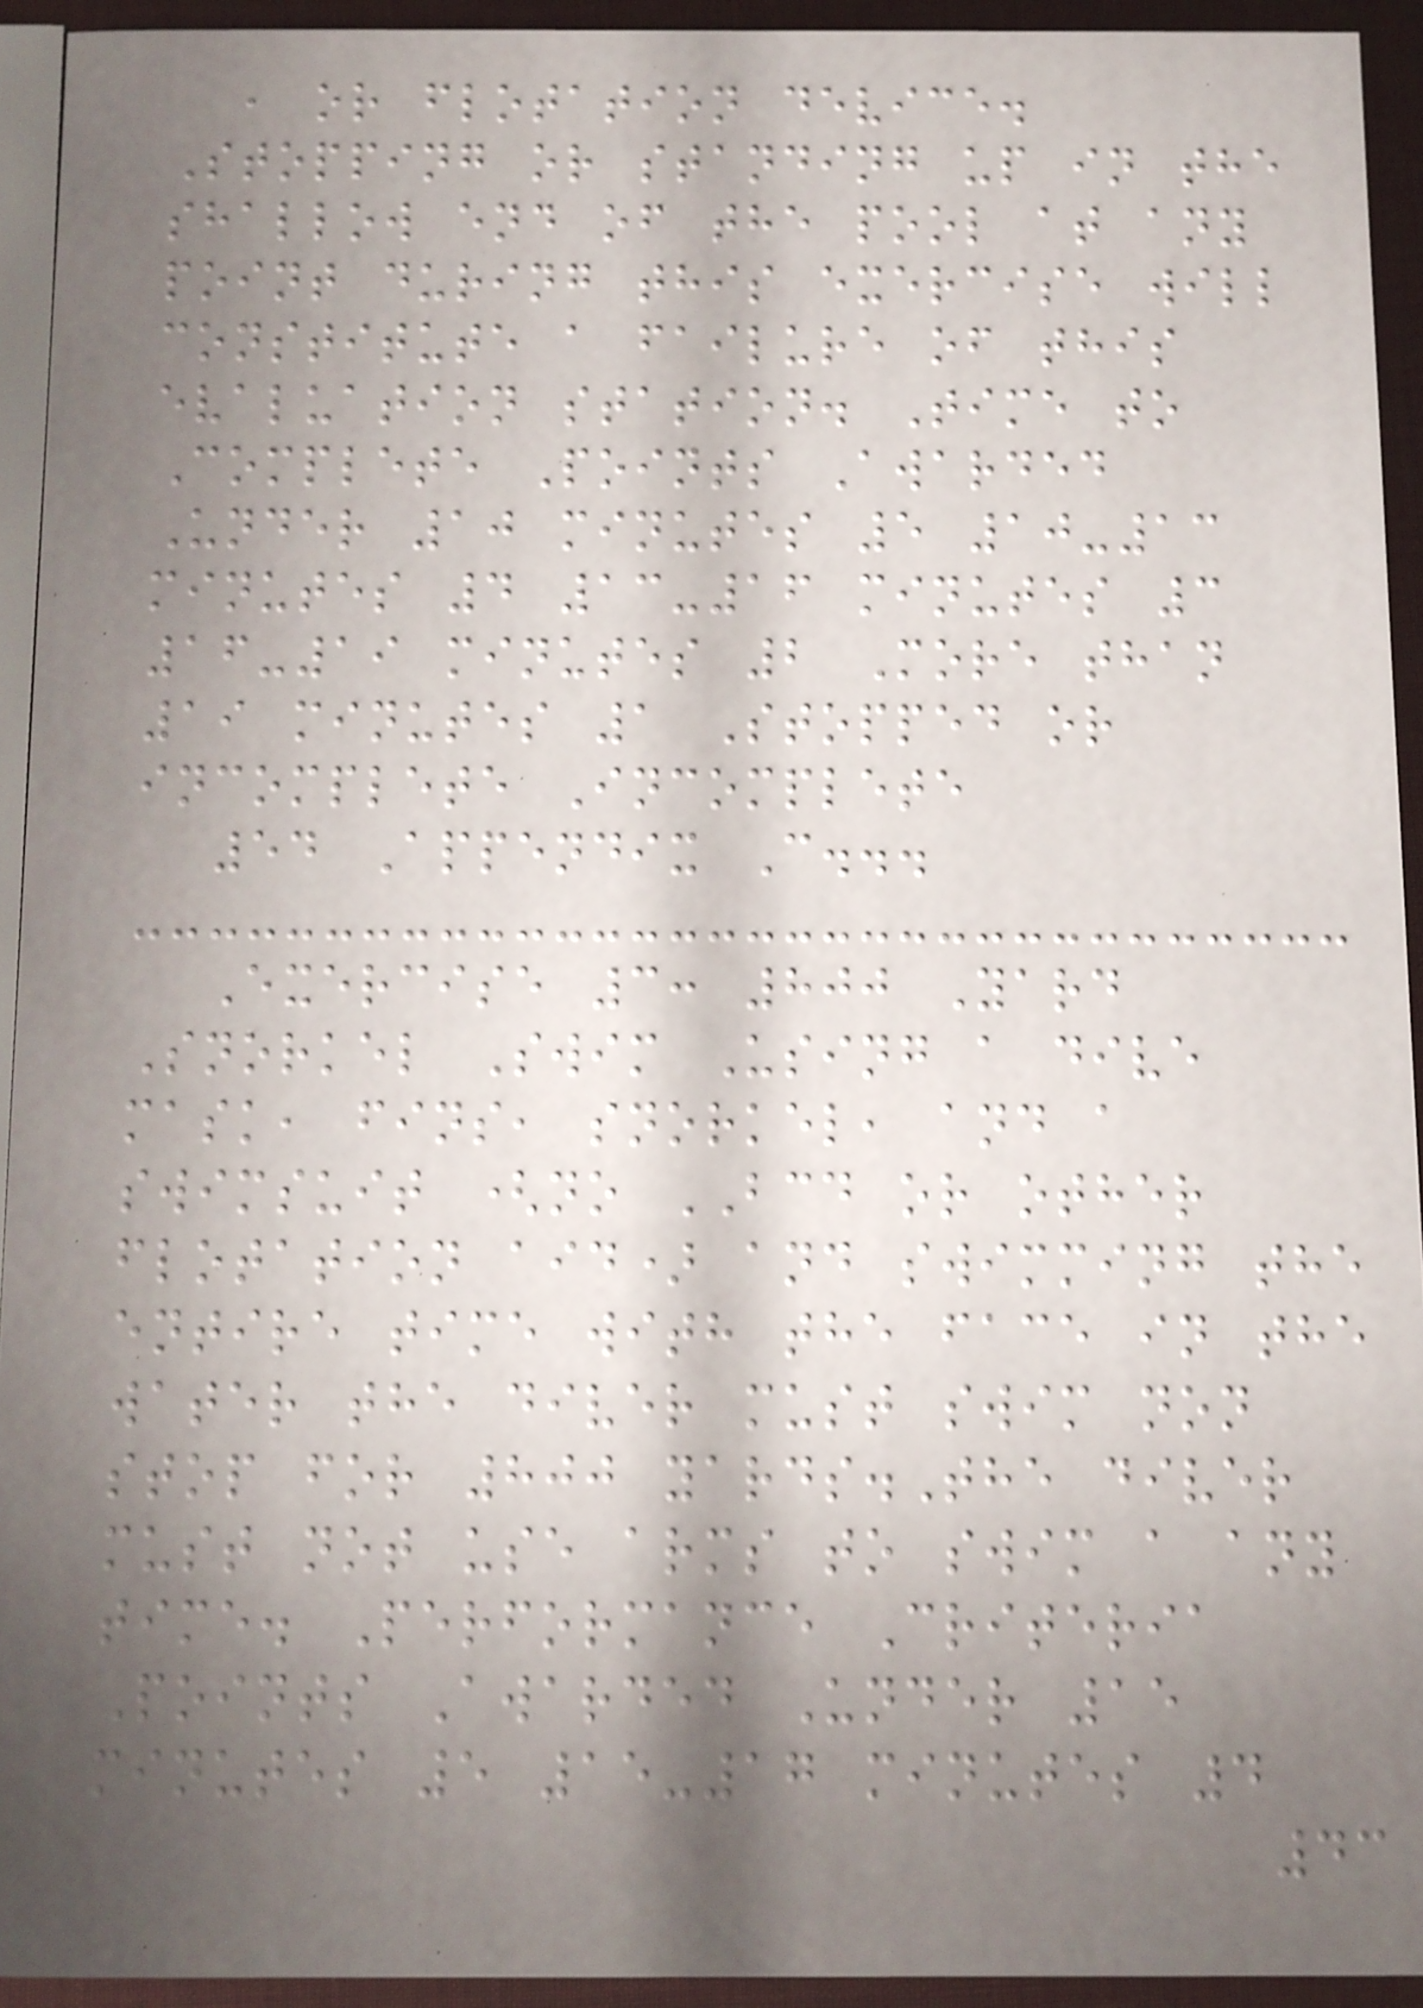, or flotation device.
Stopping or standing up in the
shallow end of the pool at any
point during this exercise will
constitute a failure of this
evaluation station. Time to
Complete Points Awarded
Under 10 minutes 5 10-13
minutes 4 13-16 minutes 3
16-19 minutes 2 More than
19 minutes 1 Stopped or
incomplete Incomplete
54 Appendix C...
Exercise 3: 800 Yard
Snorkel Swim Using a dive
mask, fins, snorkel, and a
swimsuit (no BCD or other
flotation aid) and swimming the
entire time with the face in the
water the diver must swim non
stop for 800 yards.The diver
must not use arms to swim a any
time. Performance Criteria
Points Awarded Under 15
minutes 5 15-17 minutes 4
43
